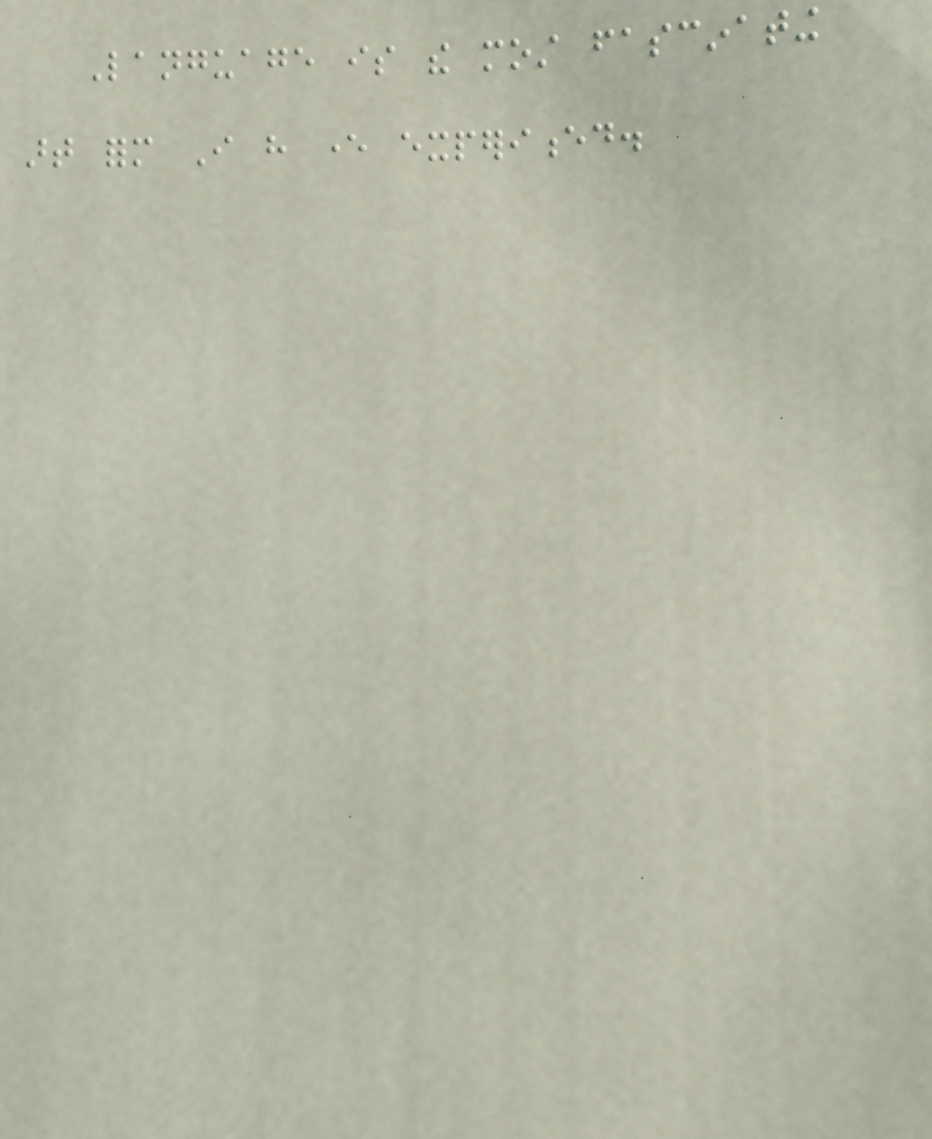Language is the most fascinating
art form I have ever experienced.
